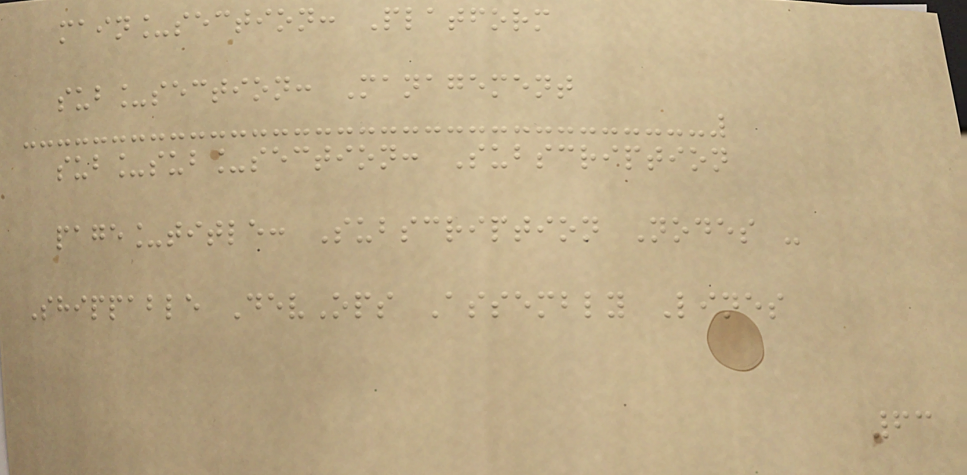main_section: Platform
sub_section: Management
sub_sub_section: Subscription
page_title: Subscription Nodes -
Shippable DevOps Assembly Lines
63
